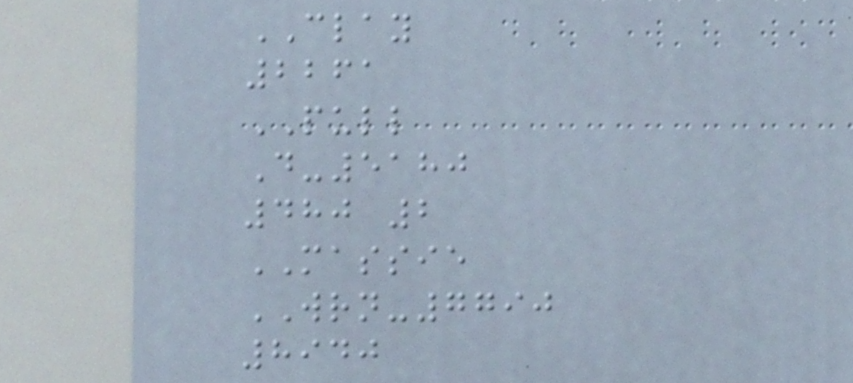CLAY
2261
PULL
D-5180
480 2
MASSIE
WRN-7790
8940
